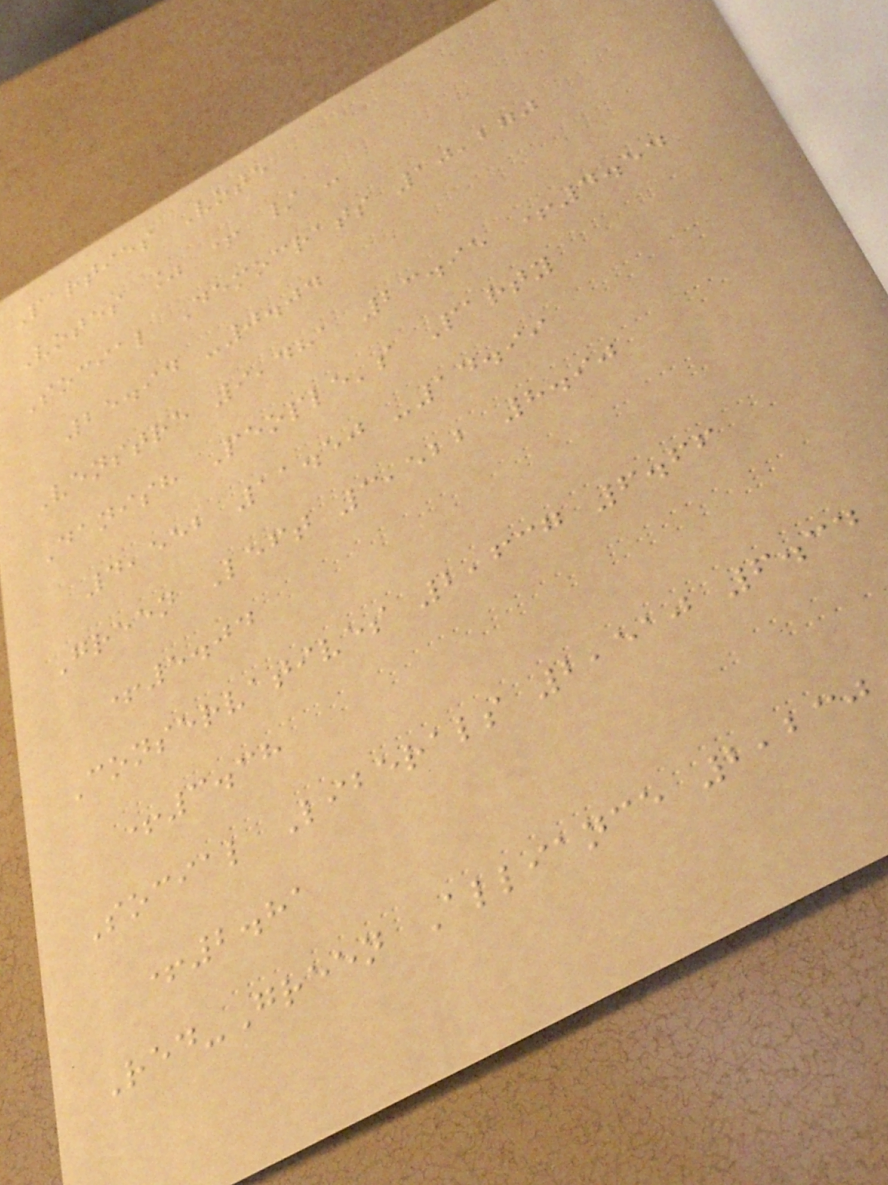Parties Vote
Votes % + / -
Social Democrats 10,270
25.94 -0.04
Venstre 9,481 23.95 +4.54
Danish People's Party
4,552 11.50 -14.99
Green Left 3,522 8.90
+5.04
Conservatives 2,637 6.66
+3.38
Social Liberals 2,510 6.34
+2.81
Red-Green Alliance 2,230
